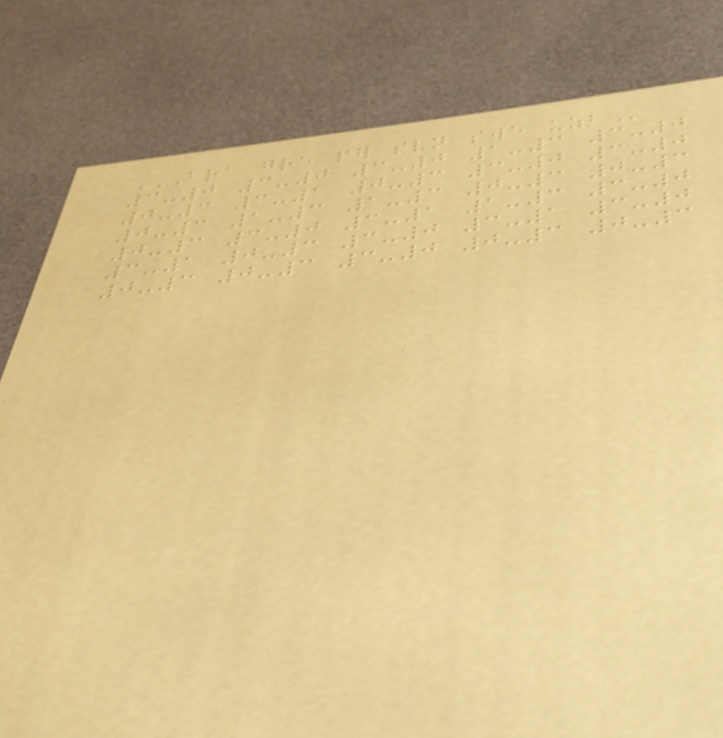BRA GRE PER SVN SWE UZB
3-0 3-0 3-0 1-3 3-0
0-3 3-1 0-3 3-0 3-0
0-3 1-3 1-3 0-3 0-3
0-3 3-0 3-1 1-3 3-0
3-1 0-3 3-0 3-1 3-0
0-3 0-3 3-0 0-3 0-3
